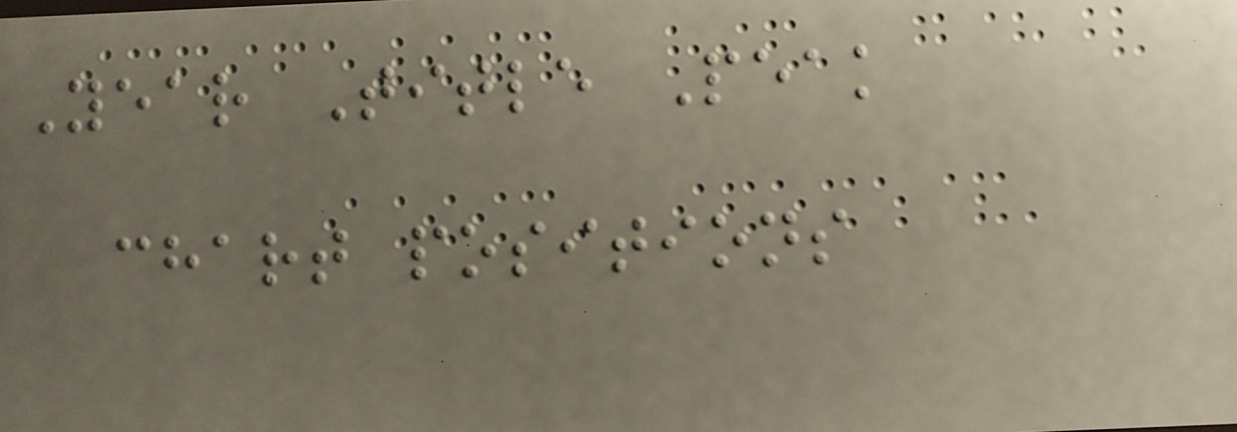Year Title Peak
chart positions
